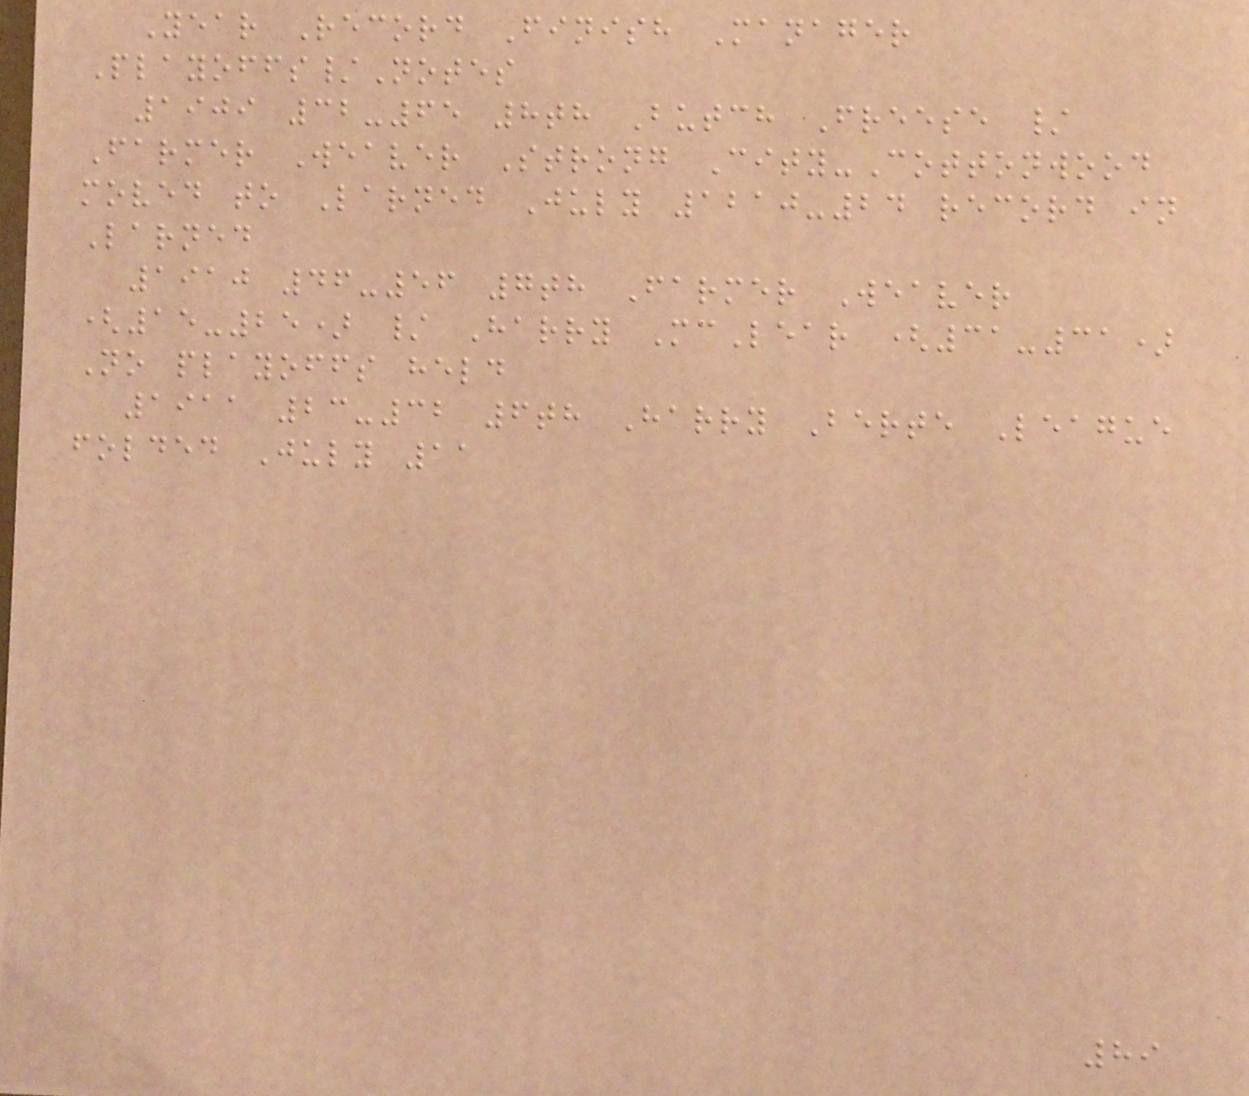Year Record Finish Manager
Playoffs/Notes
1909 32-65 8th Butch Freese /
Farmer Weaver Strong City-Cottonwood
moved to Larned July 1210-24 record in
Larned
1910 46-56 7th Farmer Weaver
(15-25) / Harry McLear (31-31)
No playoffs held
1911 23-32 6th Harry Berte League
folded July 11
89
